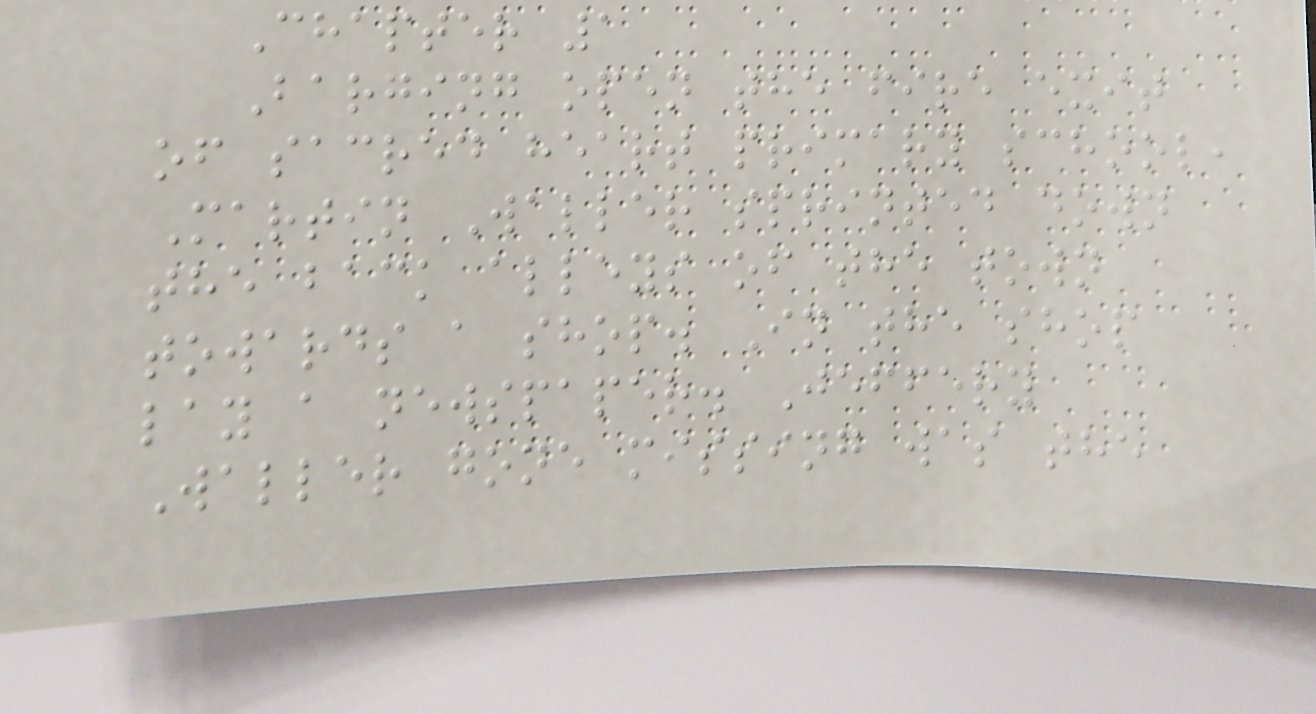Chapter 1
Barging open the fire exit
of sacred heart primary school,
Martin Waller sprinted down
the back alleys of the town
towards a shop. In the shop
lay a newspaper. Jeffery
Waller gone missing was the
